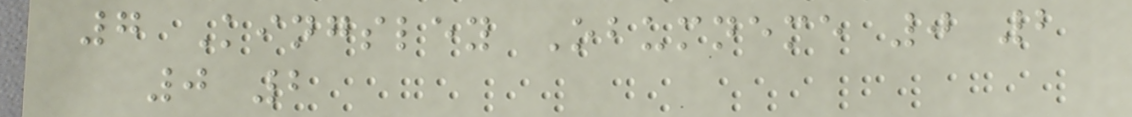7 Kingsley Obumneme 0 2
0 2
